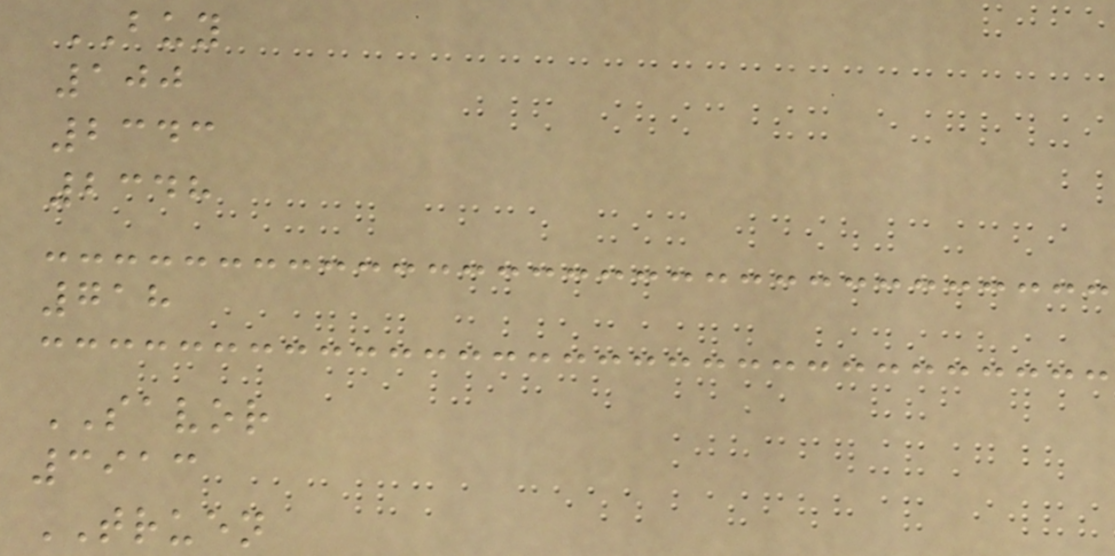BUY
100
2343
2348
718
SAVOR
3913
TRUEN
